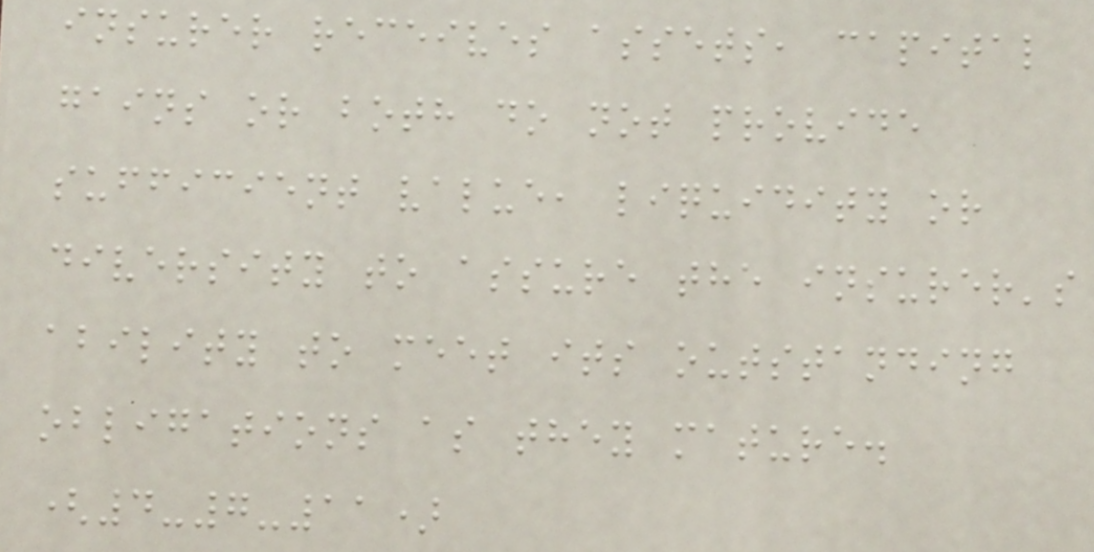insurer receives assets, capital
gains or both do not provide
sufficient value, liquidity or
diversity to assure the insurer's
ability to meet its outstanding
obligations as they mature.
(4-7-11)
